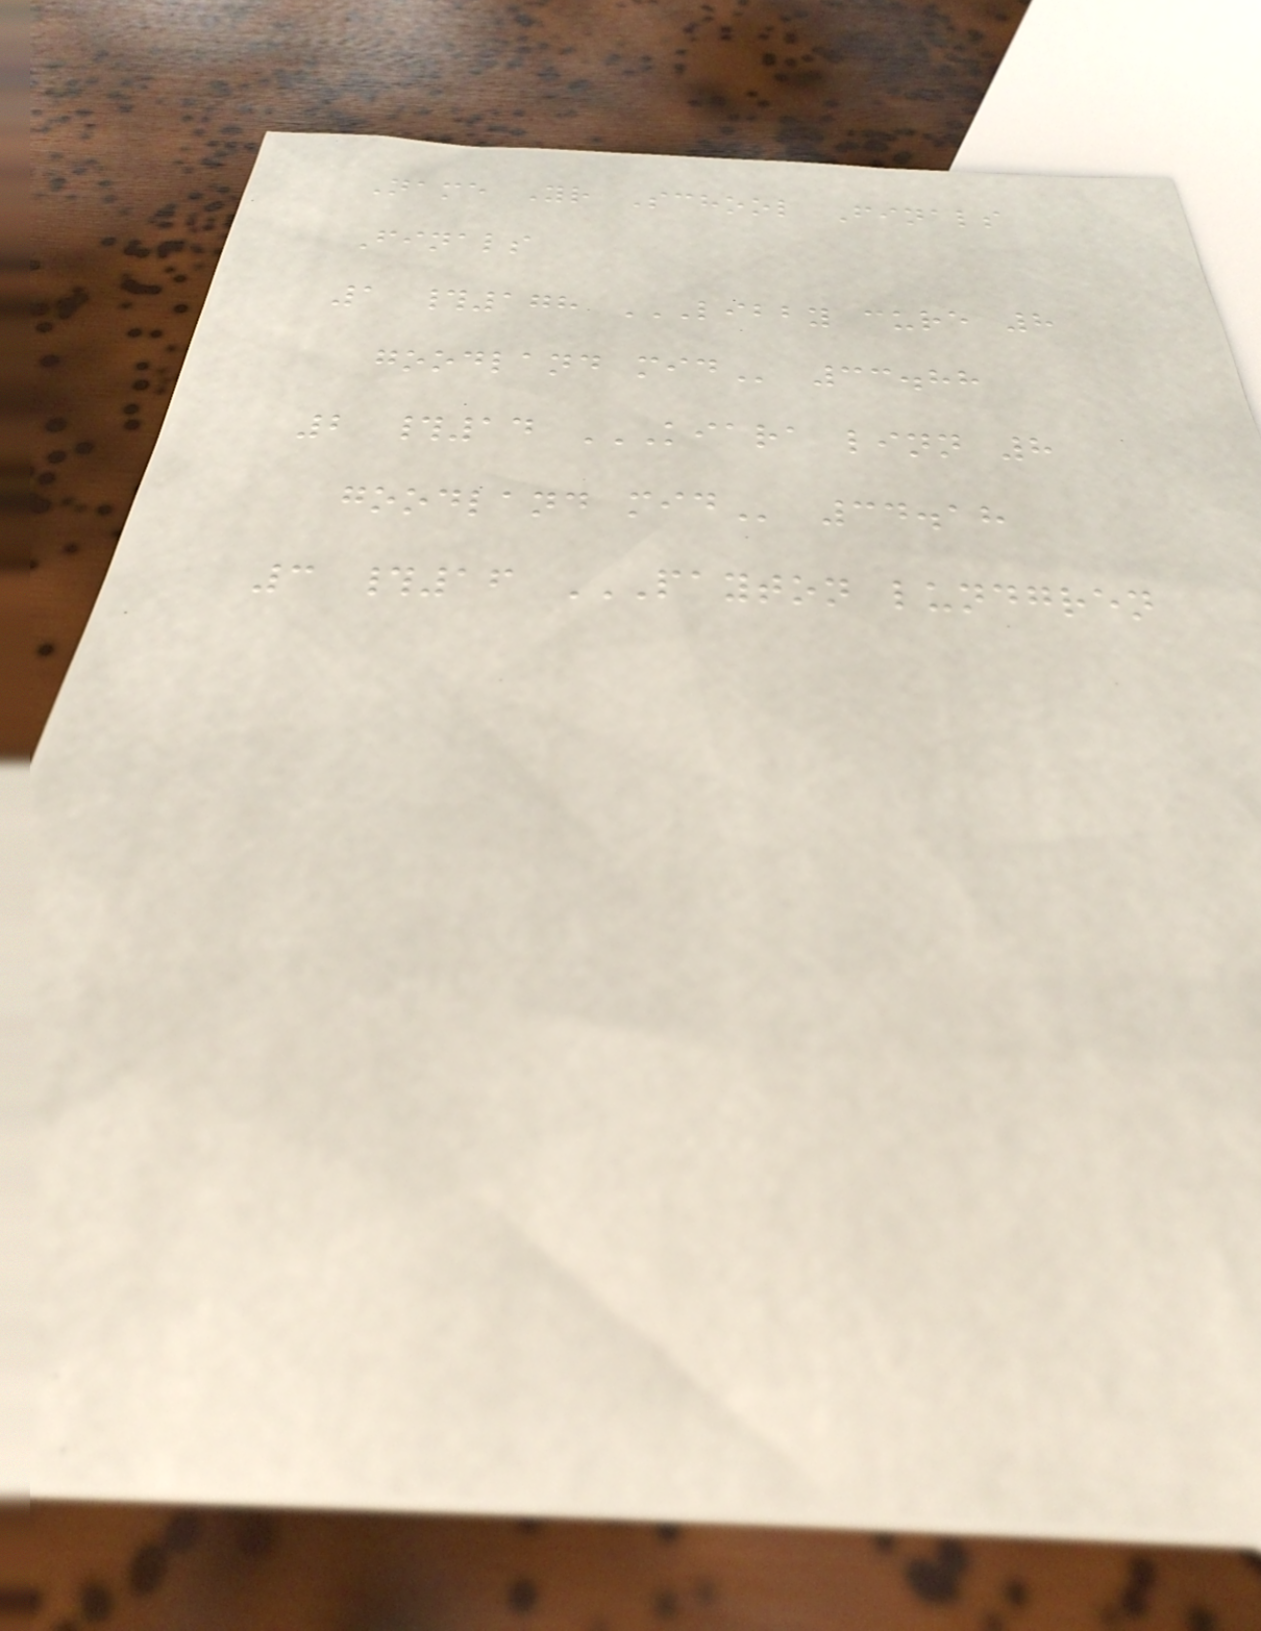Name Yr School Finals
Finals
1 #178 LIBBY CURE 8
GOODLAND MID 33.88
2 #14 KIARA LINN 8
GOODLAND MID 34.18
3 #16 PAYTON LUNDGREN
